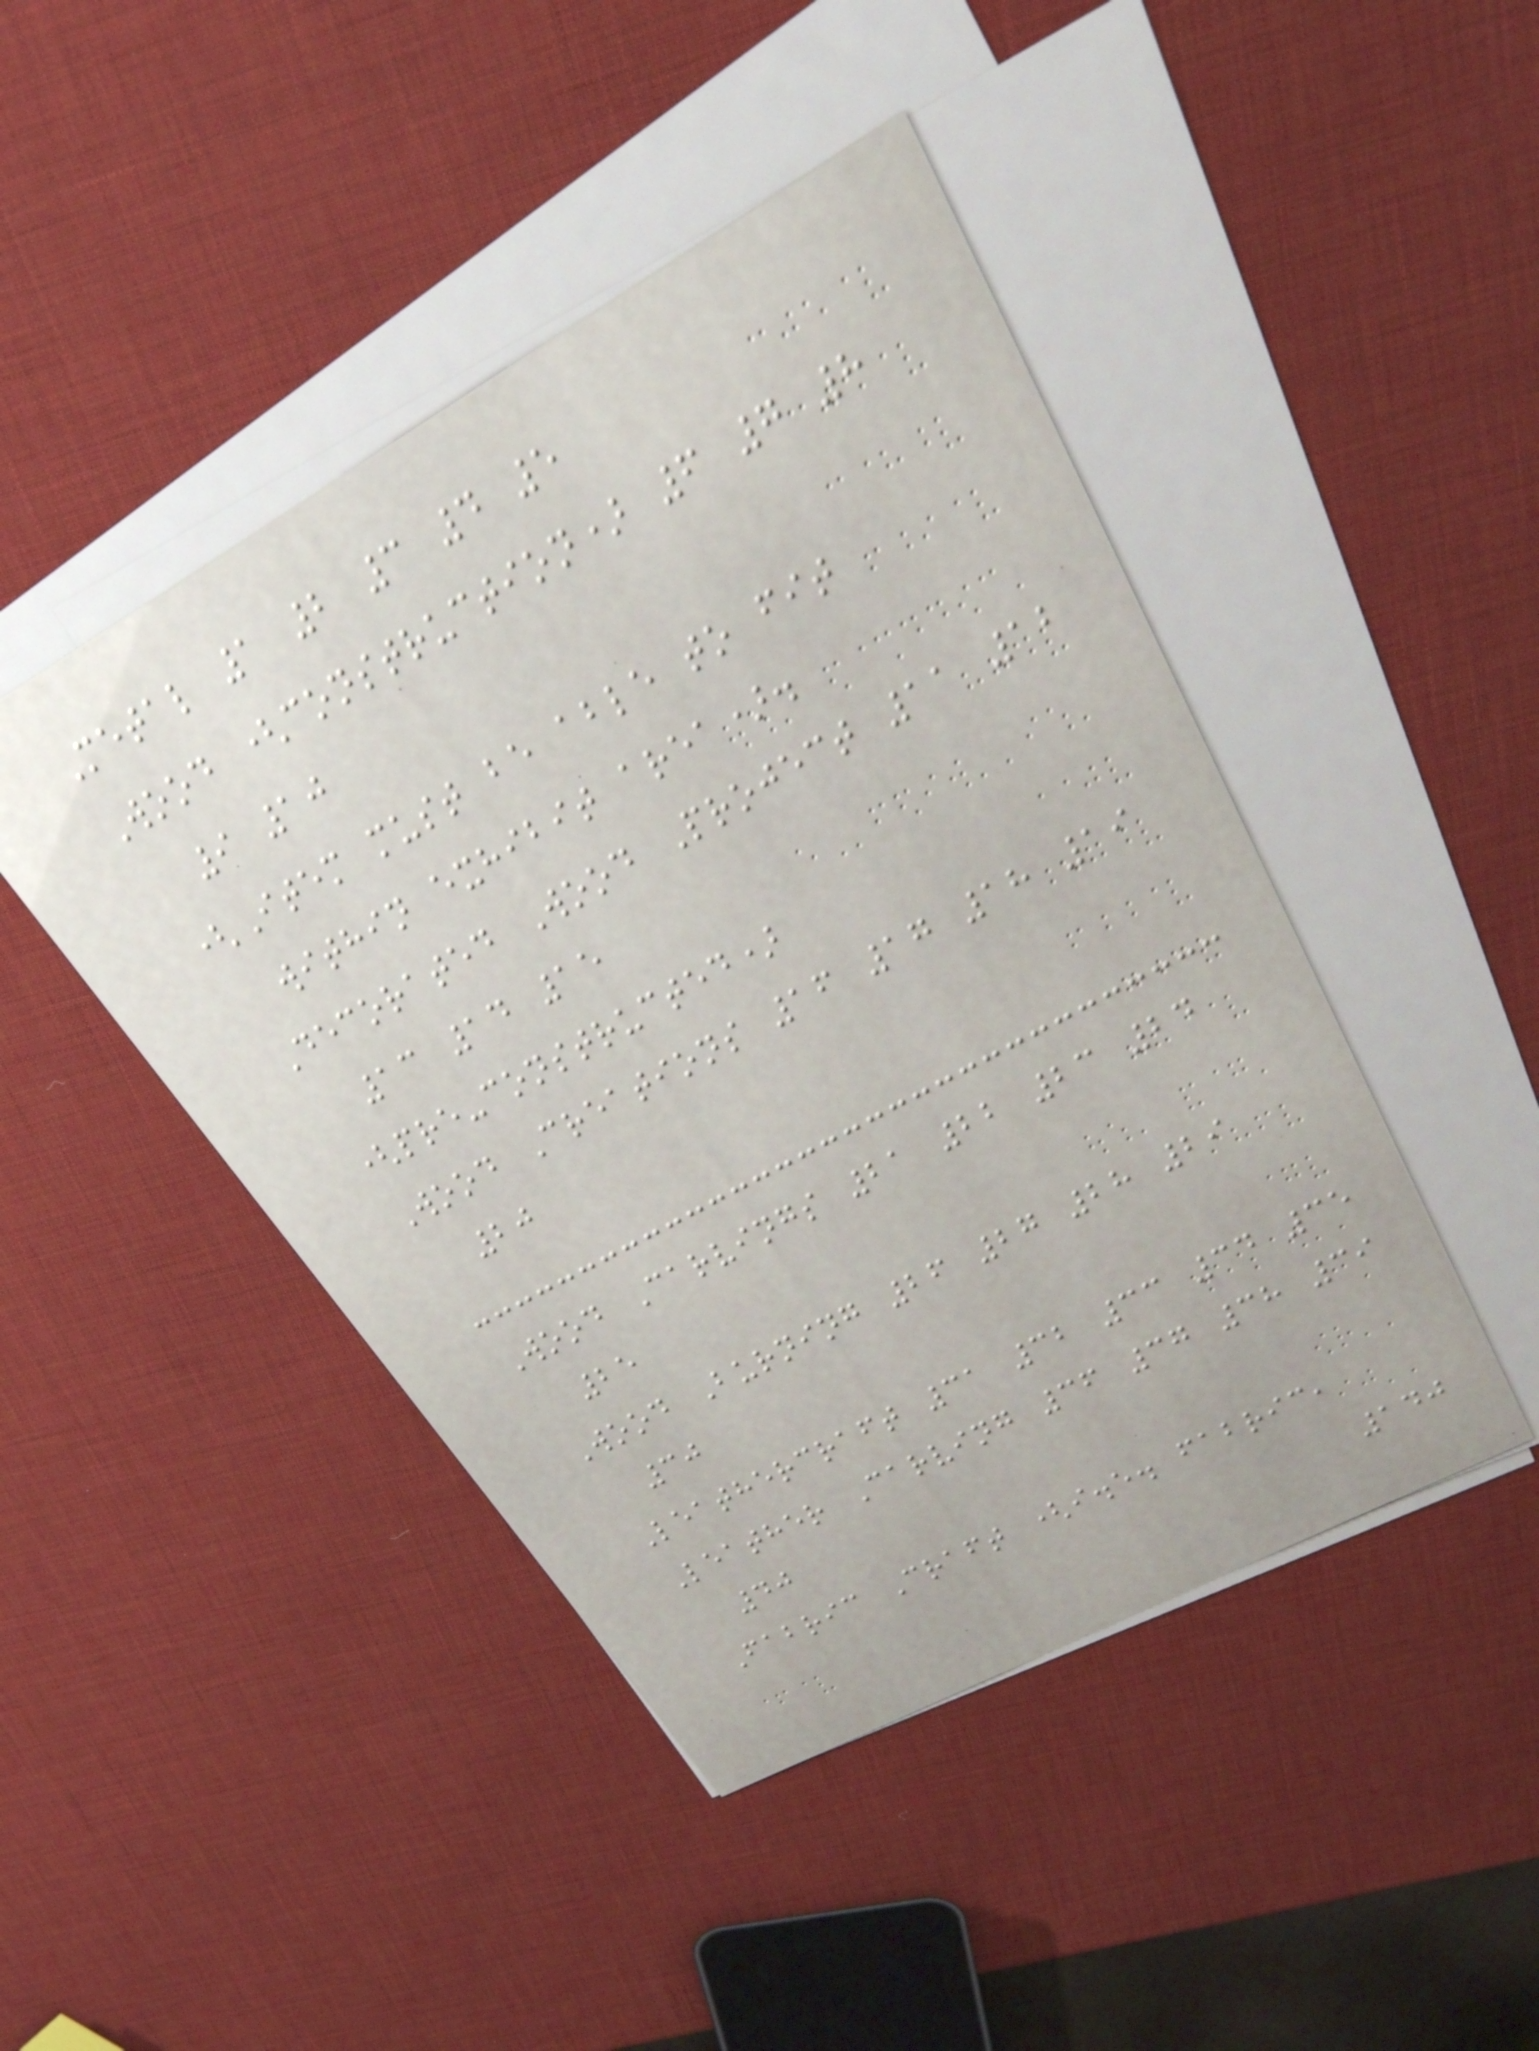Metal 1 2 3 4 5
Wood (construction) 6 7 8
9 10
(Item must be able to fit
within exhibit area).
Decorated Wood Project 11 12
13 14 15
(pre-constructed)
Wood Creations 16 17 18 19
20
Wood Carvings 21 22 23 24
25
Wood Burning 26 27 28 29
30
Leathercraft 31 32 33 34 35
Leather Carving 36 37 38 39
40
Fabric Craft (i.e. fabric,
140
